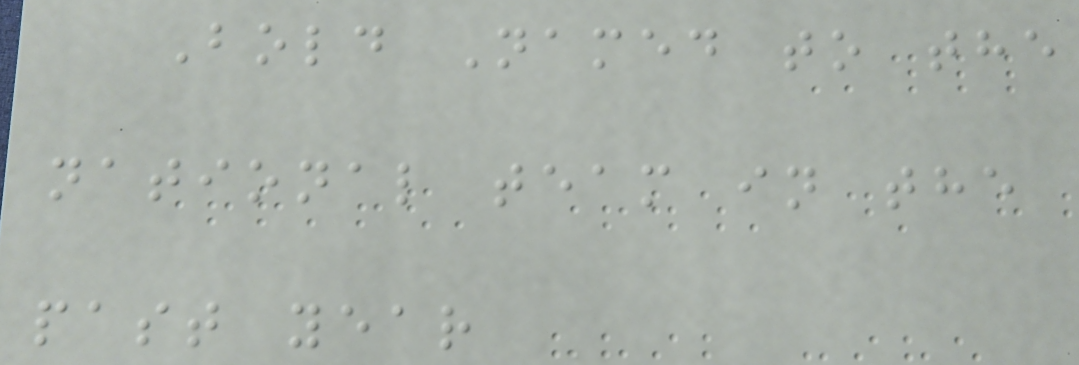Bold Named to the
national team in the
past year
